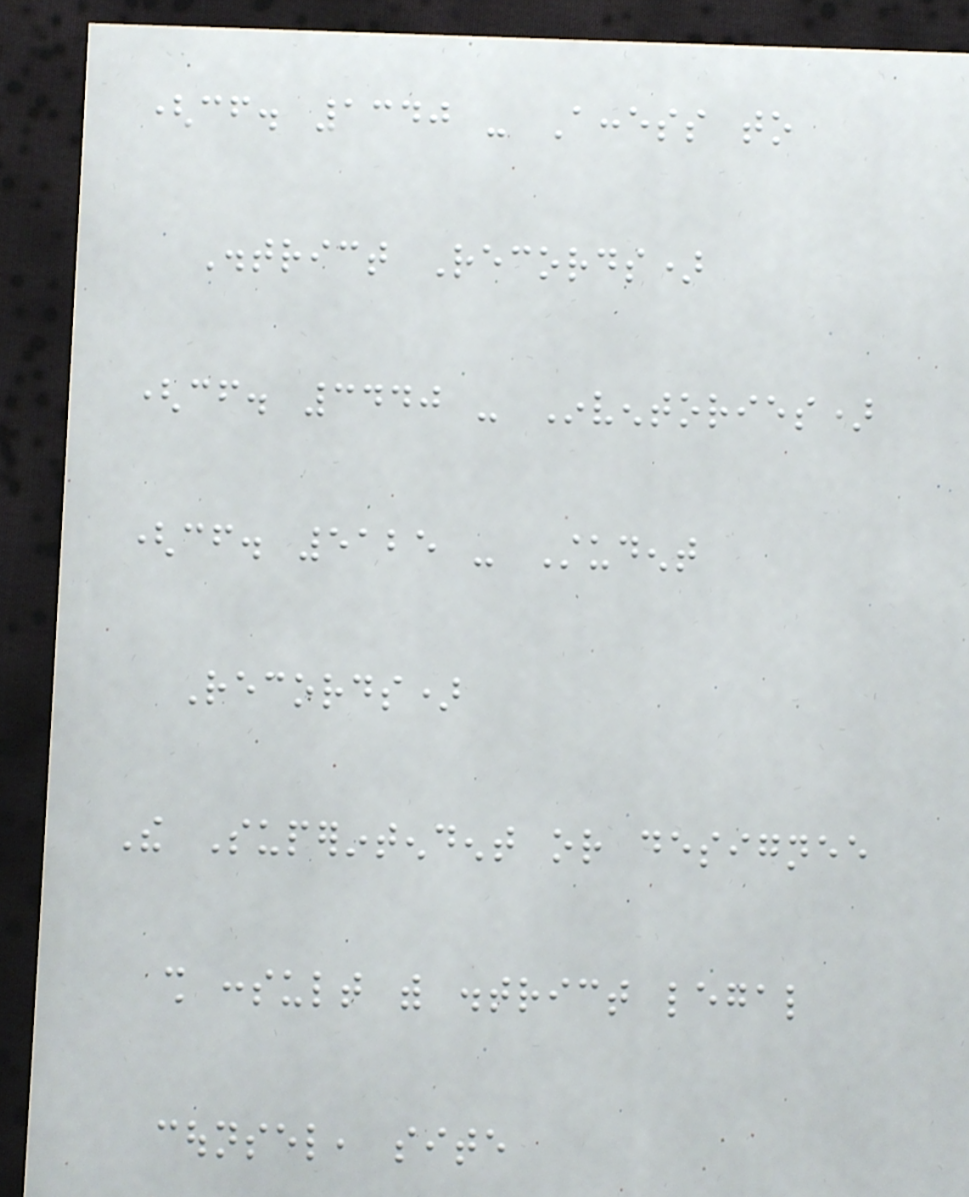(cf. 1340 - Access to
District Records)
(cf. 3440 - Inventories)
(cf. 5125 - Student
Records)
The Superintendent or designee
shall consult with district legal
counsel, site
